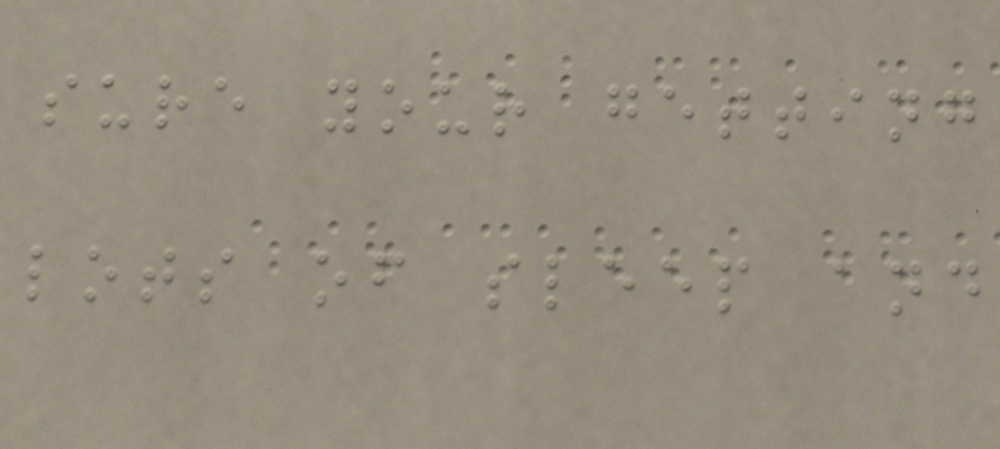sure your getting
lots of sleep and
